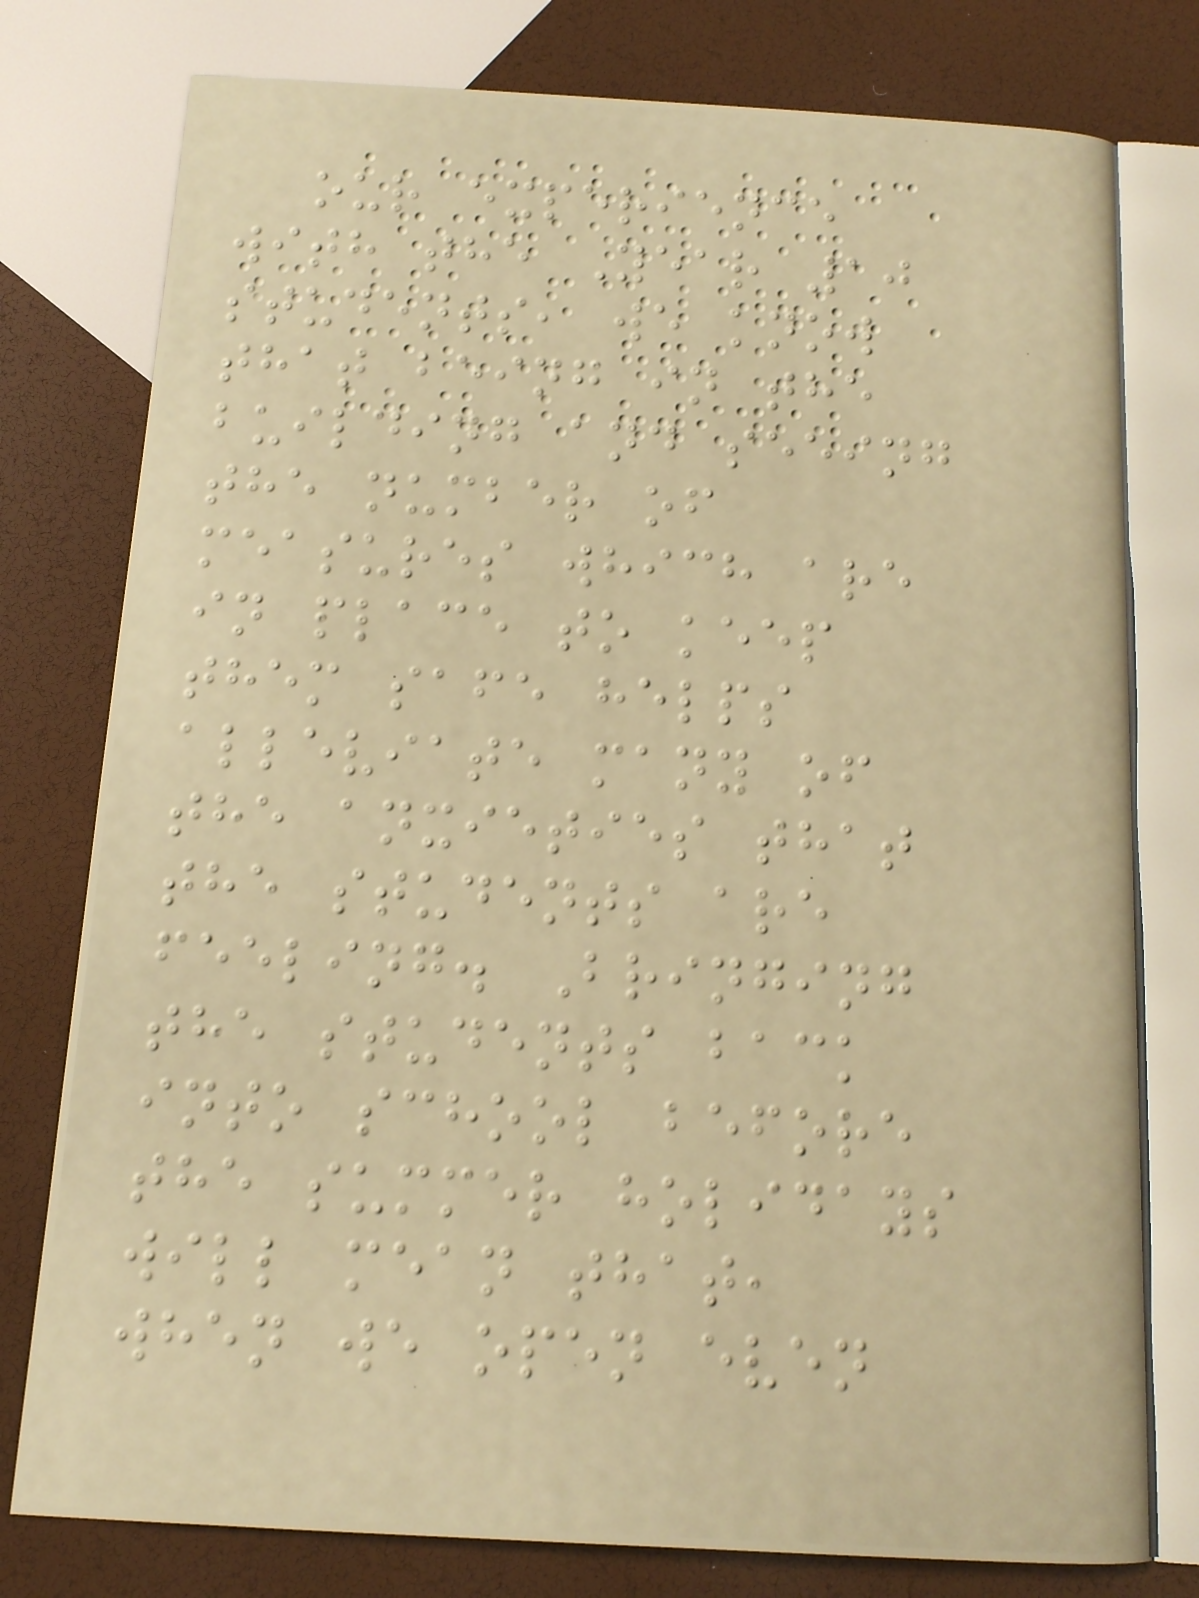our experience
with the Year 10
students, we know
that being in the
building and seeing
the number of
measures which are
in place to keep
them safe helps
alleviate many of
the anxieties that
the students are
feeling. Bringing
the students back
into school before
the summer holidays
will mean that,
when we open even
